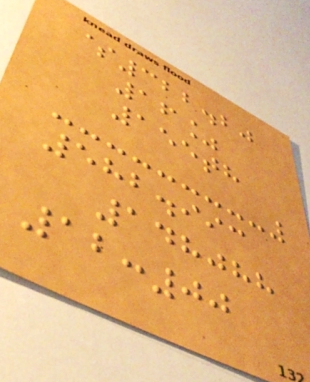$322.20
16%
155th
582.993
148088
12:00
